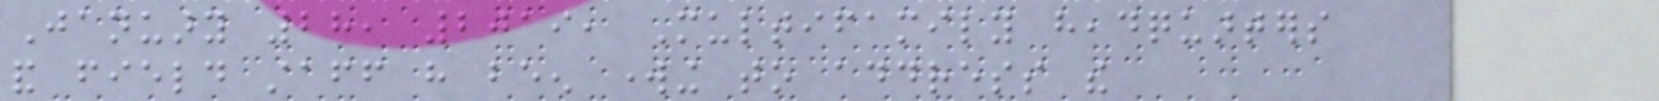January 28, 2019, Multifamily headquarters
and field staff have been working to address the
